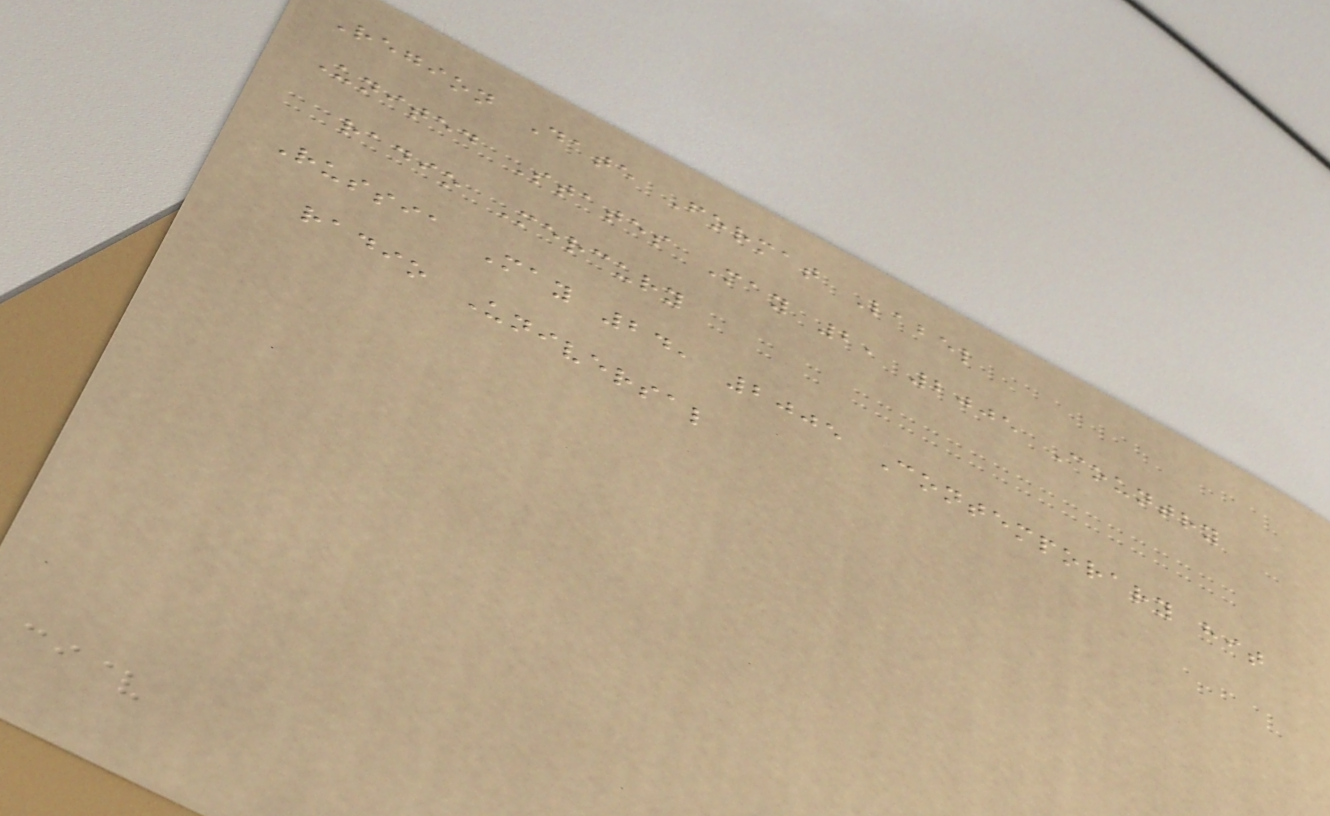Region Date Format Label
United States May 2, 2005 Country
radio Mercury
Russia May 24, 2005 Contemporary hit
radio Universal
